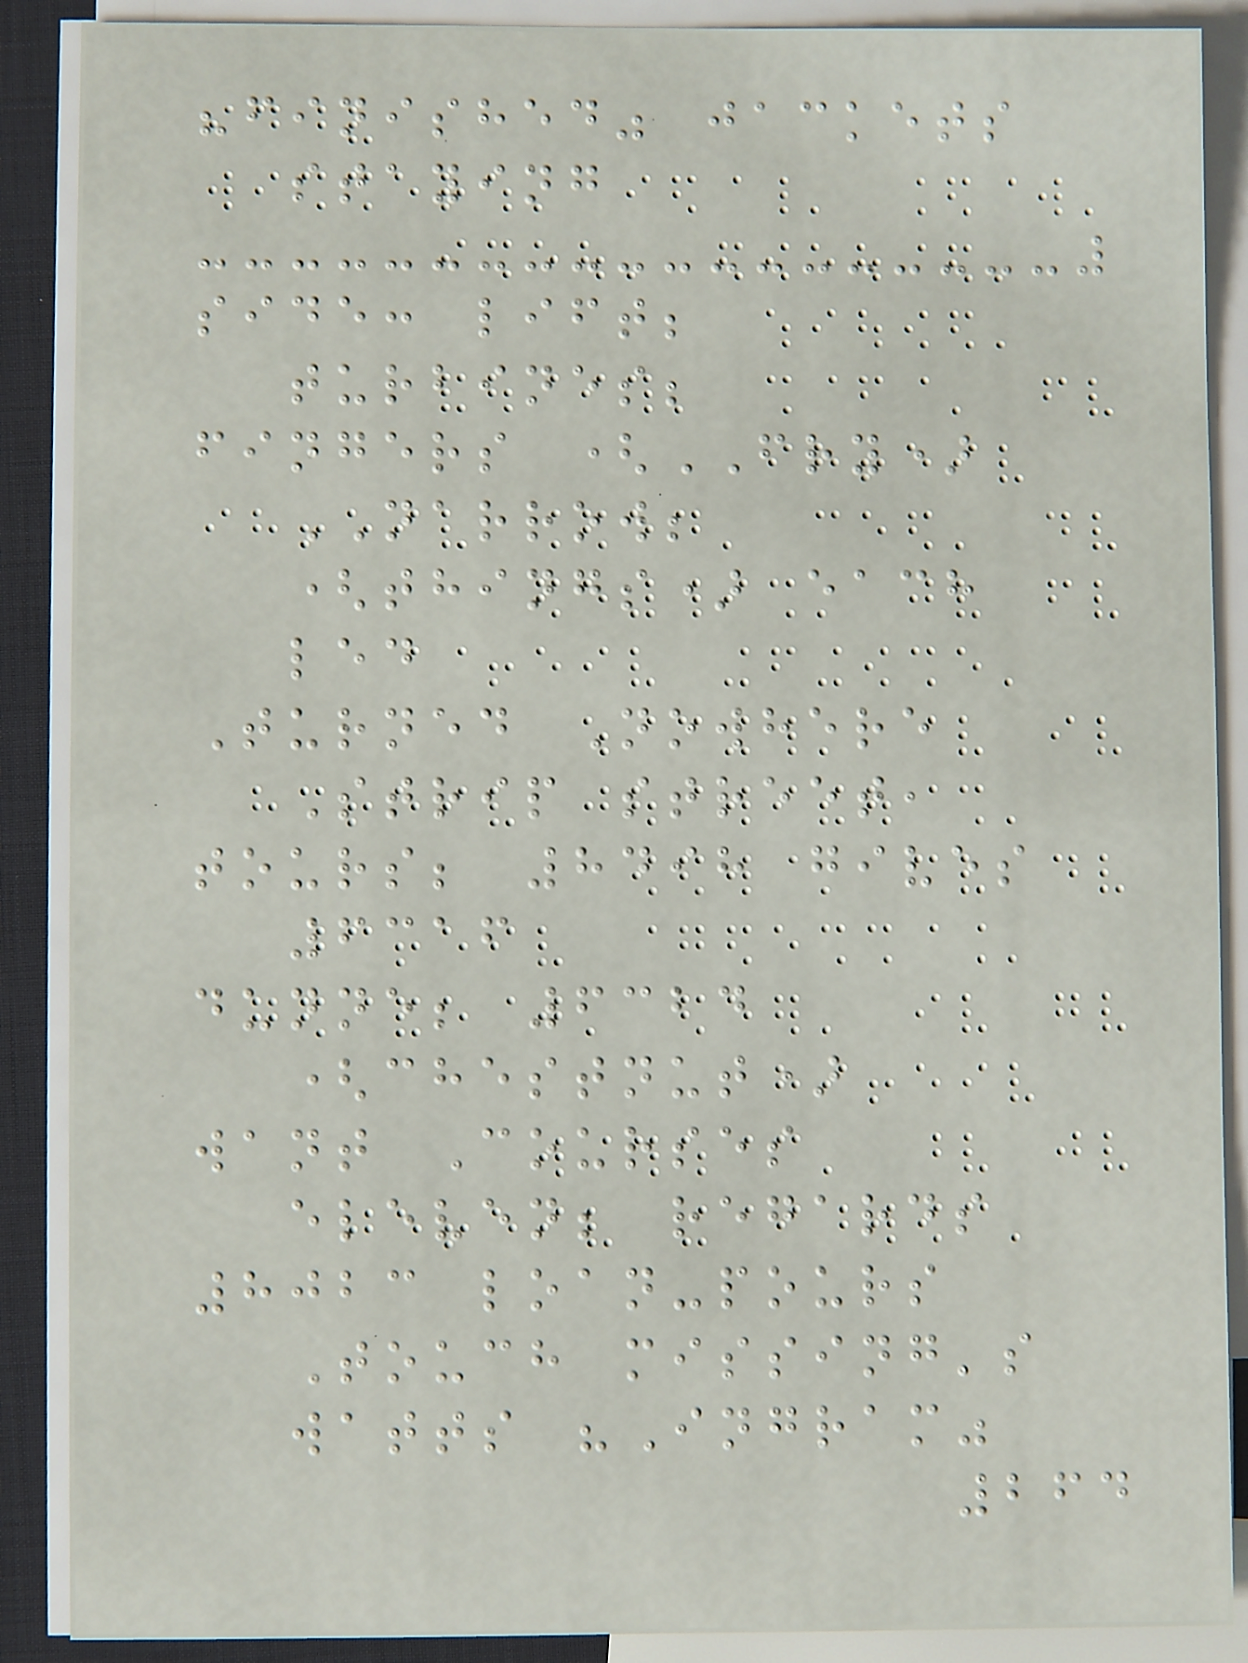"finished" jackets
staying
side: lift;
turbines;
fingers (FRY)
NARROW;
(things) each
led
Turned Nowhere
Strip street,
tours; 8498 gives
6316
dunne; 6324
(chestnut)
want Courses
eleven; regards
8023 loan-pours
Touch missing's
watts "Ingram"
264
